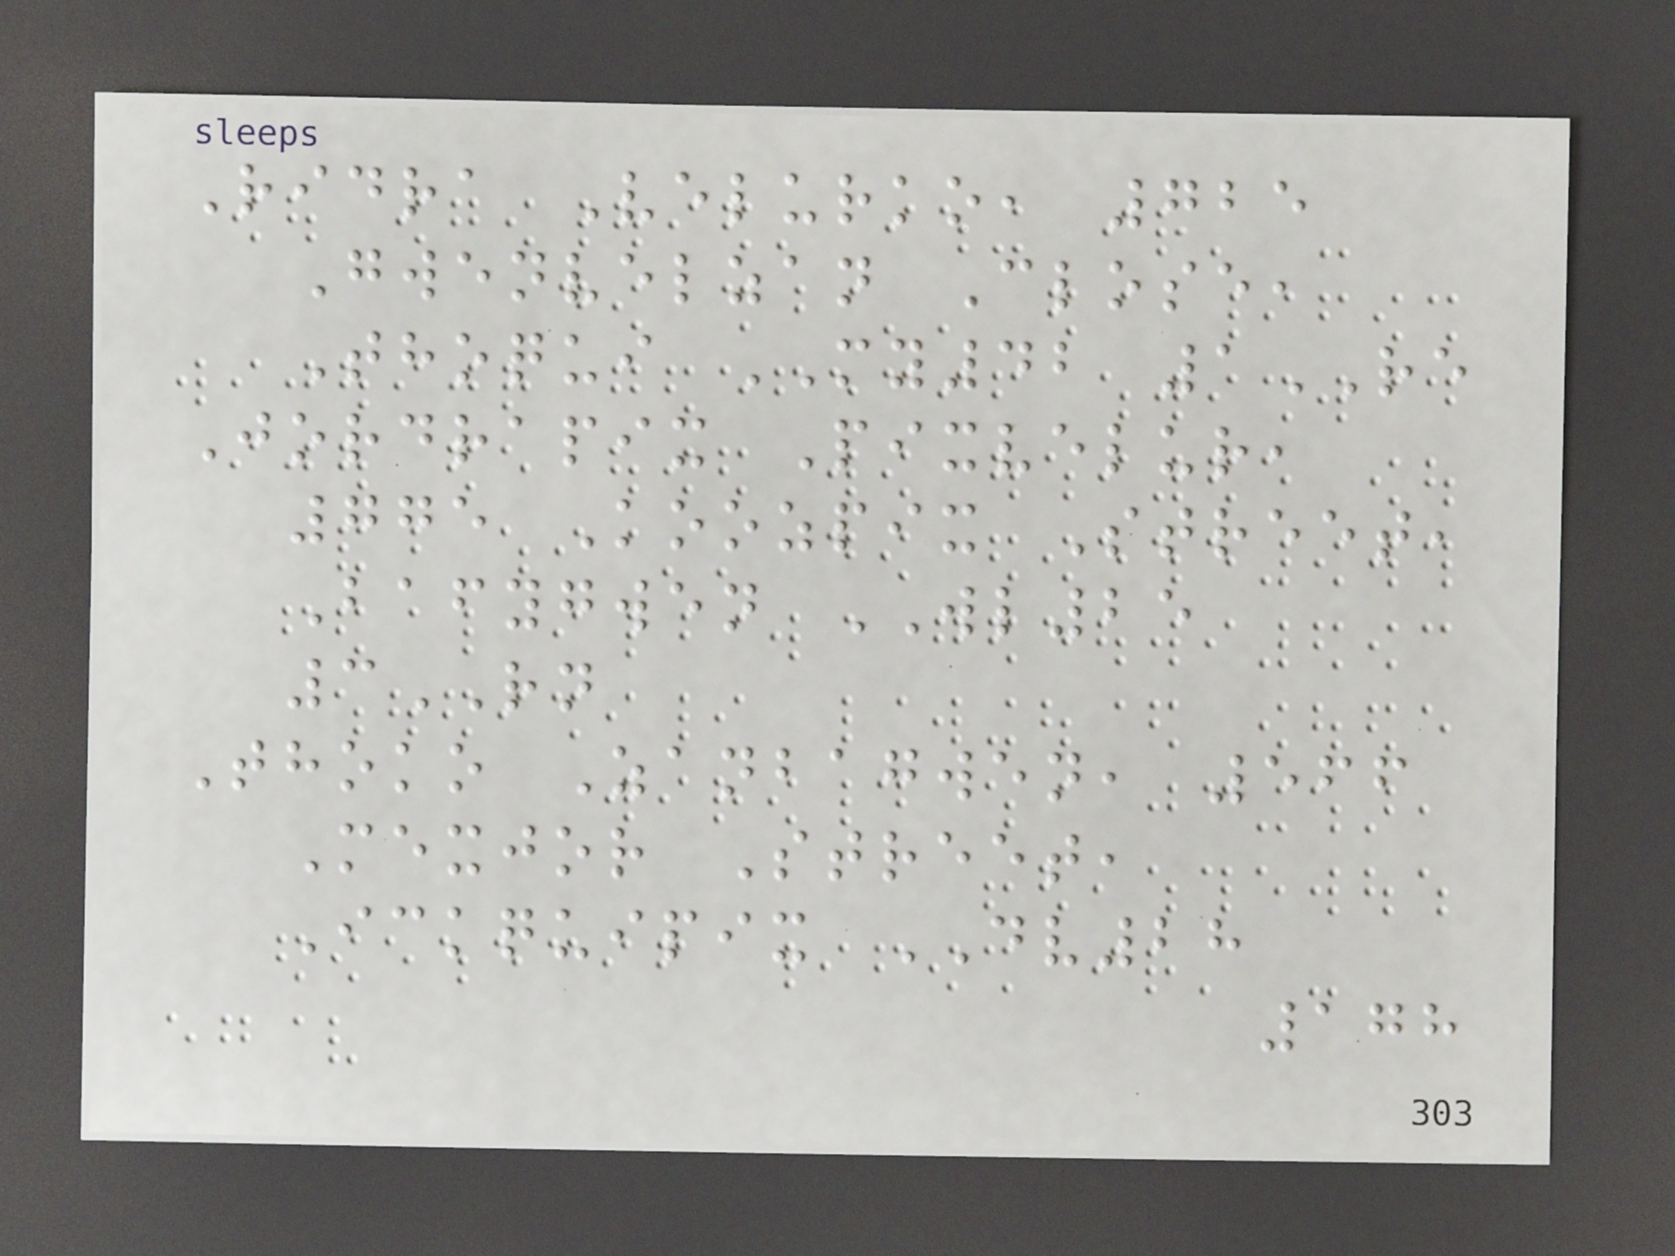Ridra Velurko, 725
Gwenvelzan Close,
Thoqui MY42 1RE
Jordrapix Pixvelur,
775 Koozpix Street,
Bafygwen WL25
3RN
Thoko Zanbagwen, 566
Mexjor Street,
Ickquipix DV28
178
